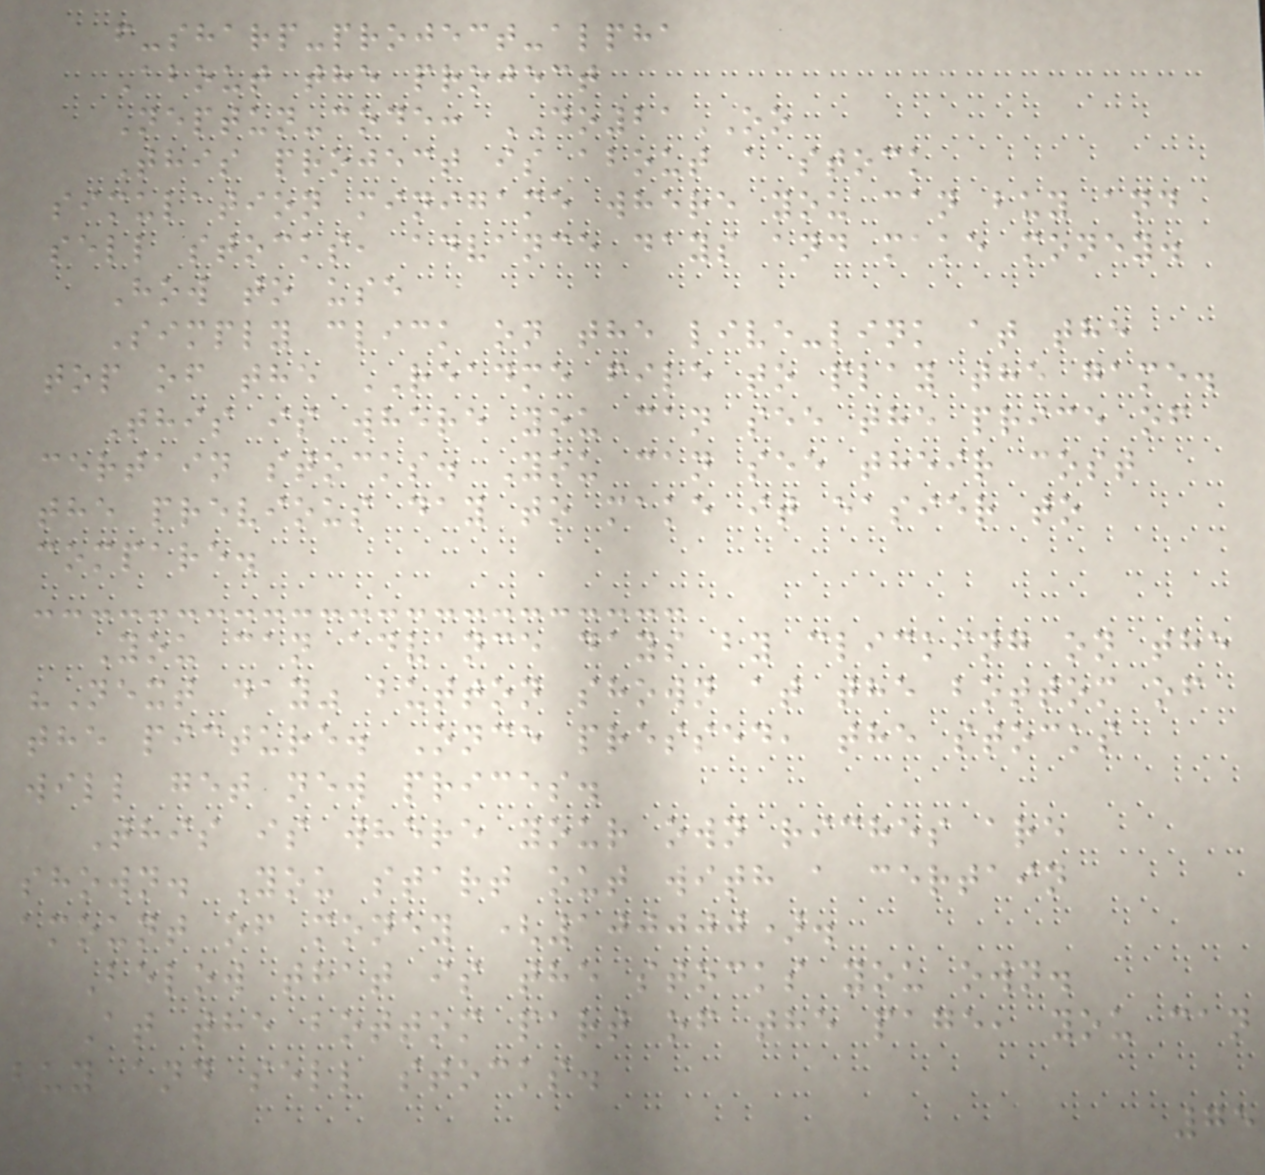f-sharp-project-alpha
About the project
Neptun-code: DO21OO
This project is about a stock
simulation minigame where you can buy and
sell stocks, advance days and make money.
How to use
Simply click on the live-link at the
top of the README file to play the game.
This is where you can see the price of
certain stocks. You can see their cost
the previous day to make it easier to
compare.
You can advance days by clicking on the
"Next day" button shown at the bottom of
the picture. Once pressed, the stocks
will get new prices.
This is where your own riches are
shown. You start out with a certain
amount of money (100000).
Below that is the stocks you own.
At the bottom part of the page, you can
buy and sell stocks.
75
